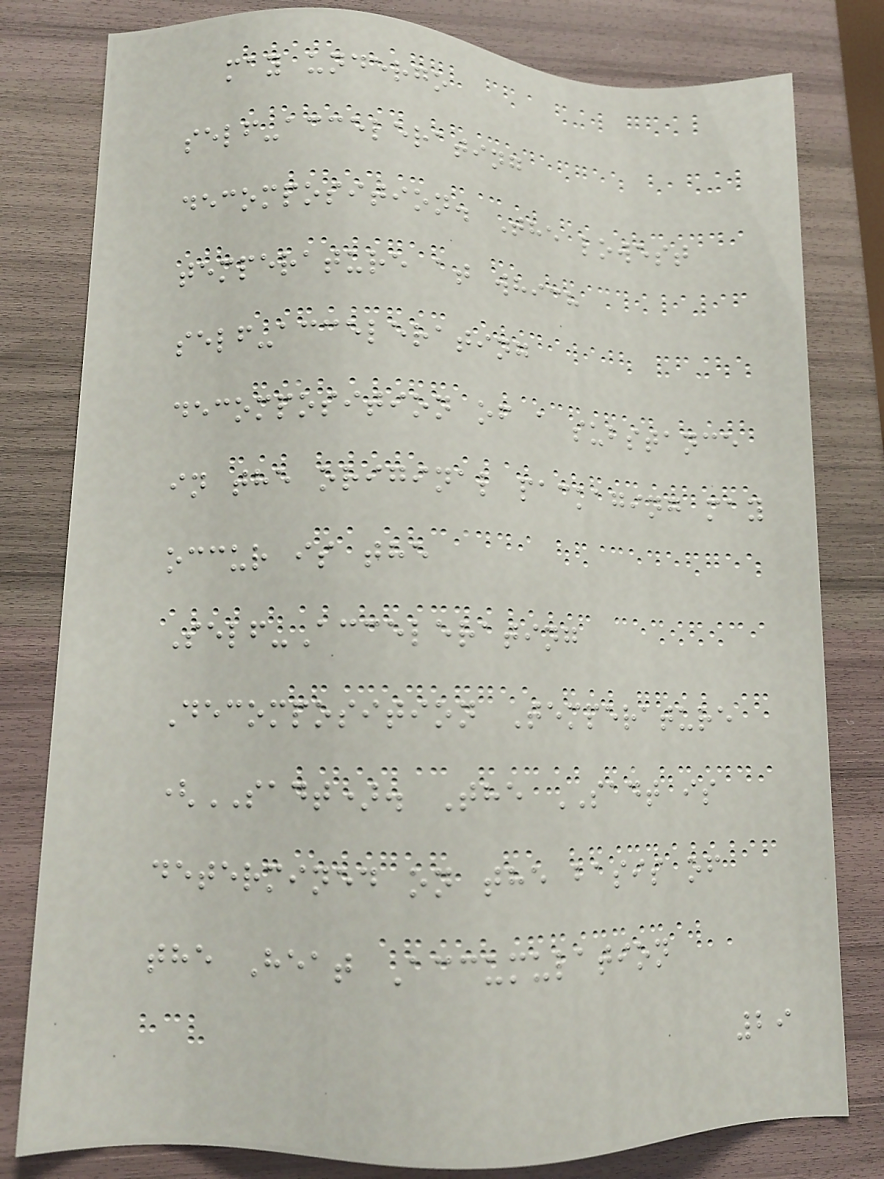may undergo
self-accelerating
decomposition. The lowest
temperature at which
self-accelerating
decomposition of a substance
in the original packaging may
occur is the
Self-Accelerating
Decomposition Temperature
(SADT). The SADT is
determined on the basis of
the Heat Accumulation
29
